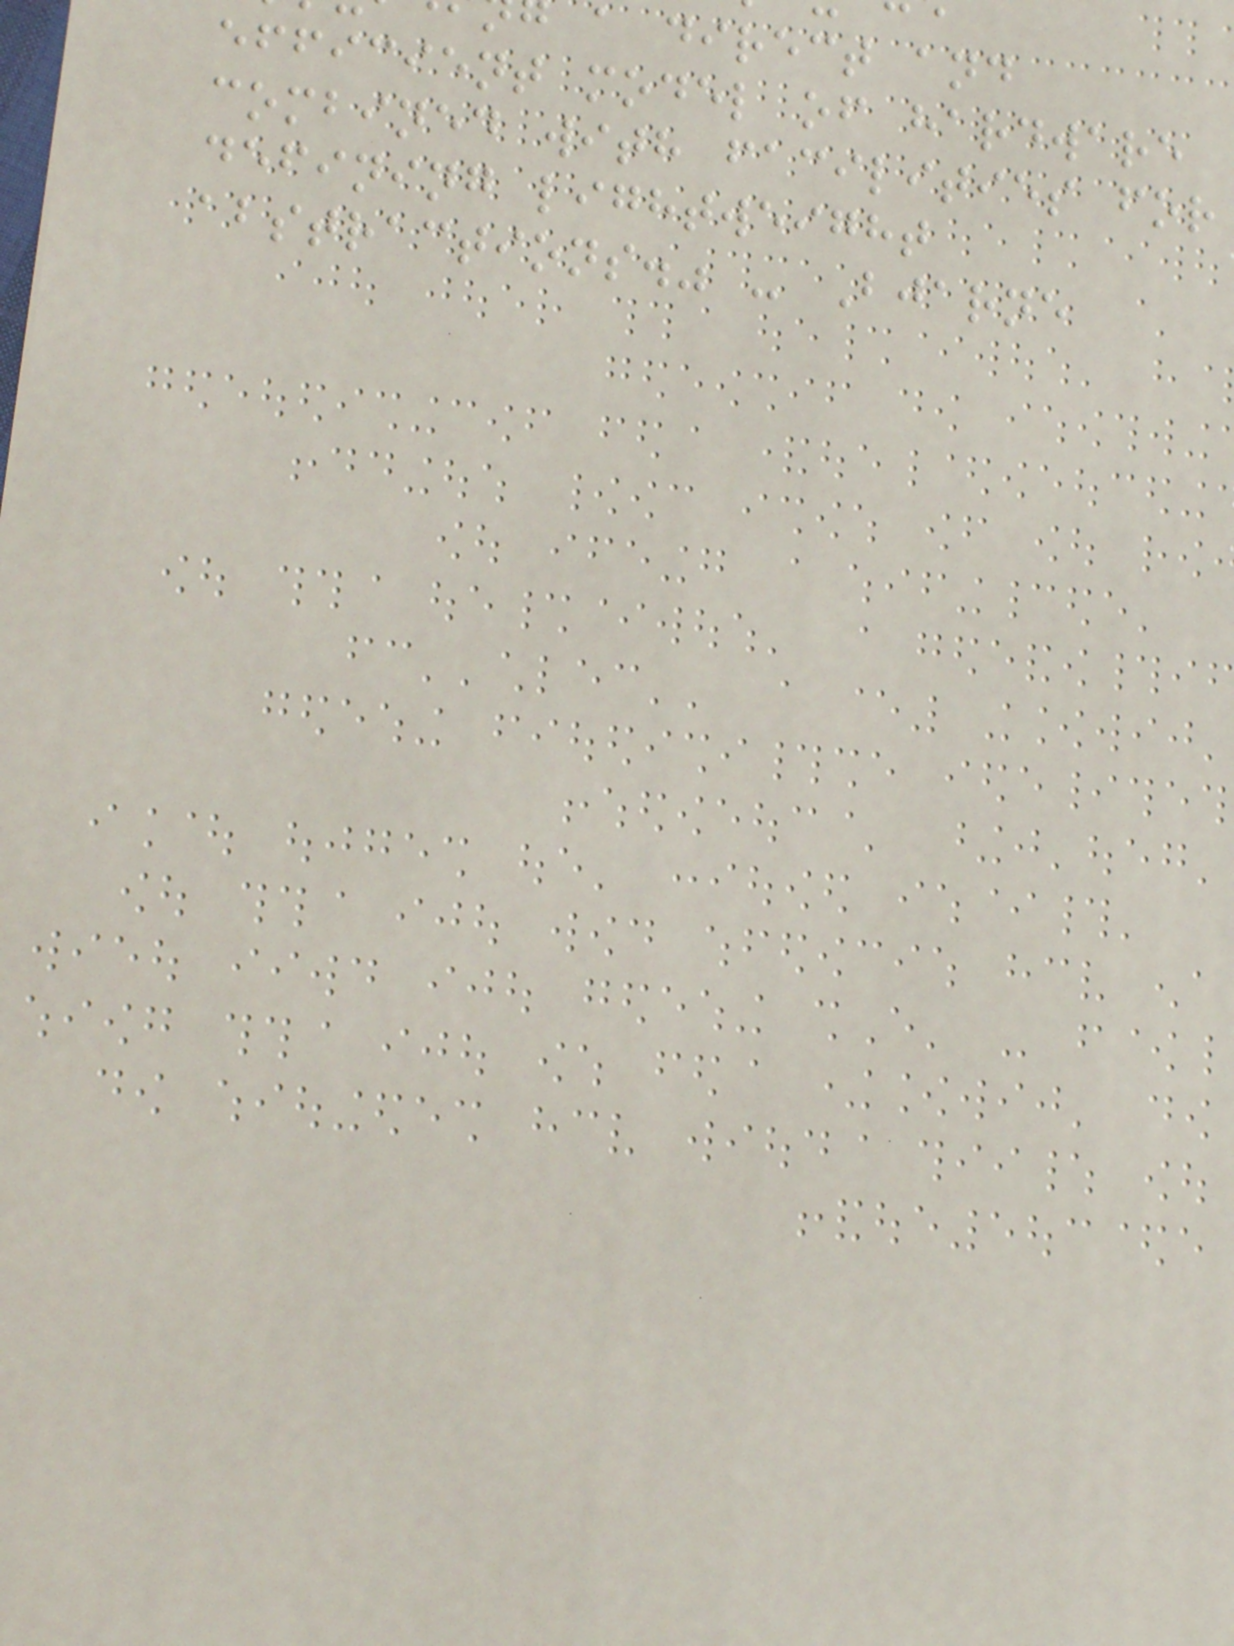a direct and
efficient model of hardware
combined with facilities for
defining lightweight
abstractions." - Bjarne
